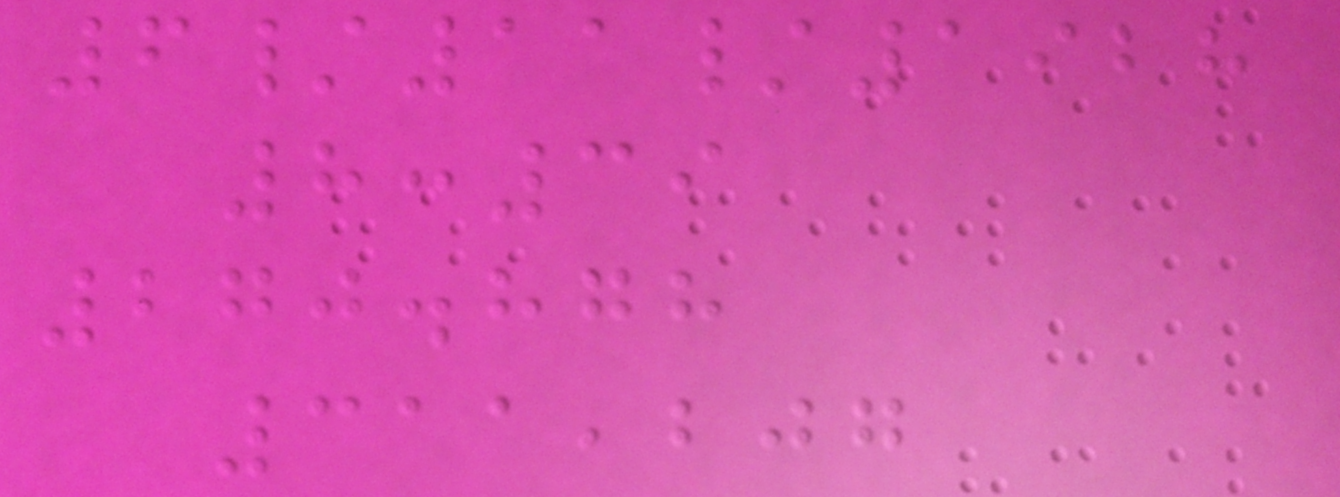6/11/1928
8:39
270.878
311,207
